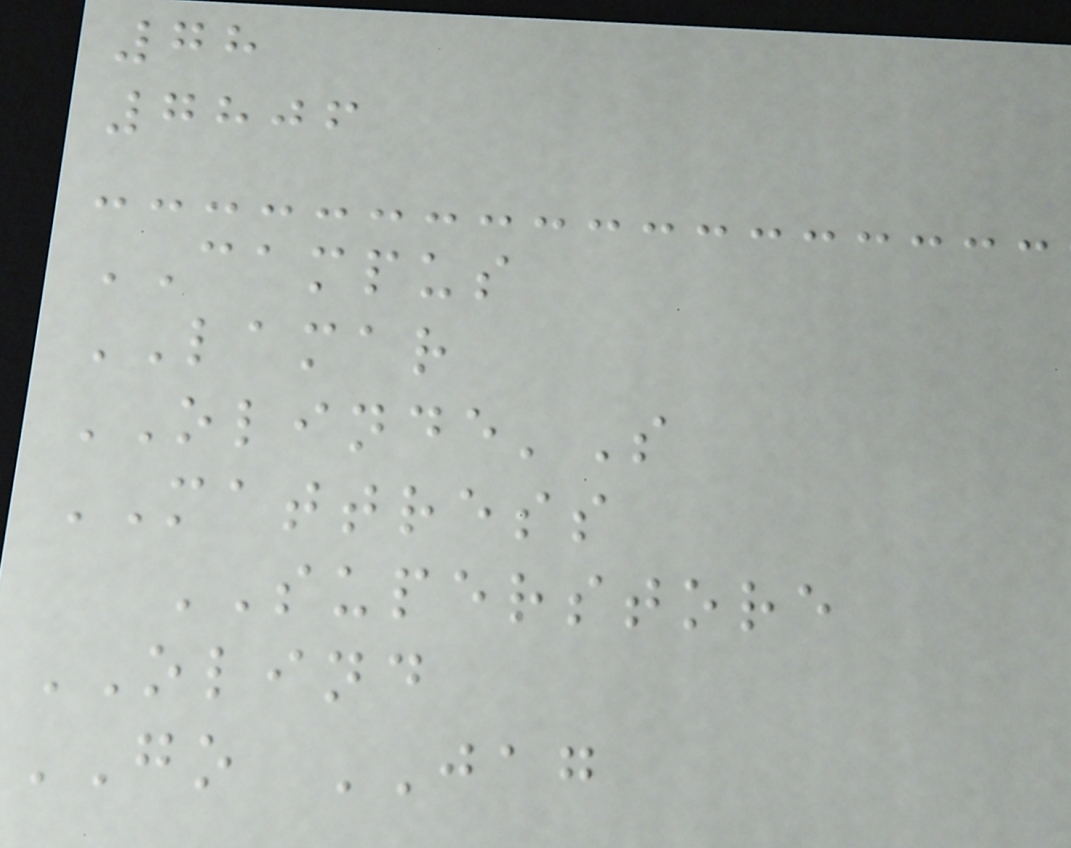78
7806
CAMPUS
LAMAR
OLINDE'S
MATTRESS
SUPERSTORE
OLIND
GO JAG
